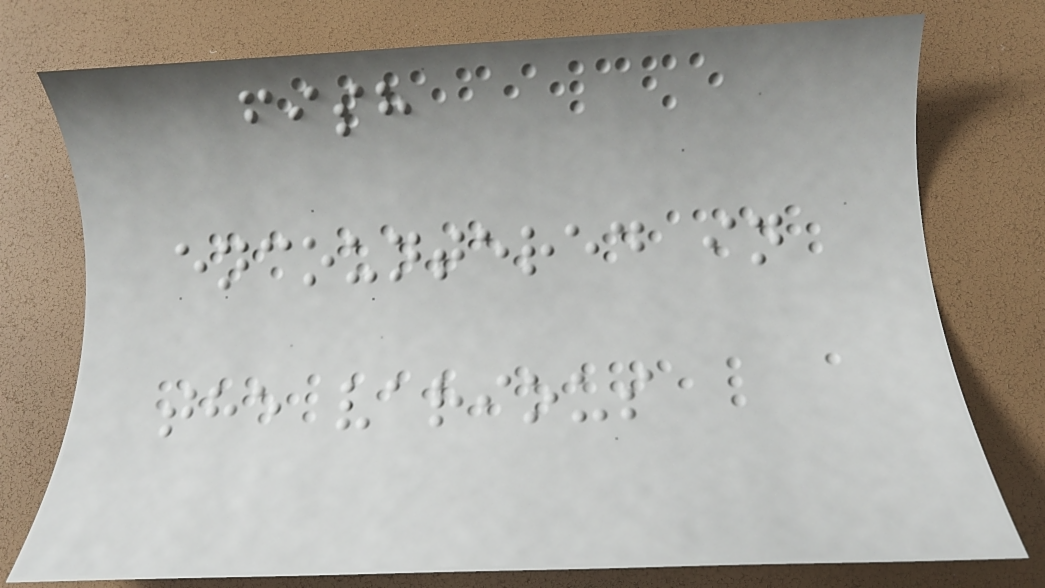fish
encountered in
the various
